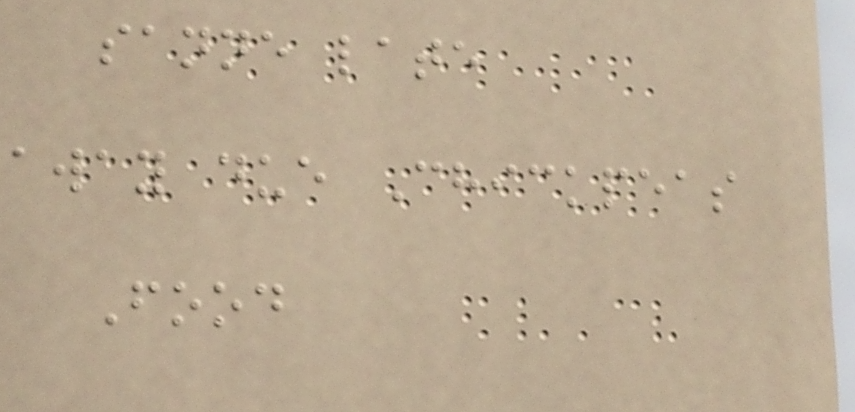sanne late
away due Chickpeas
Food
